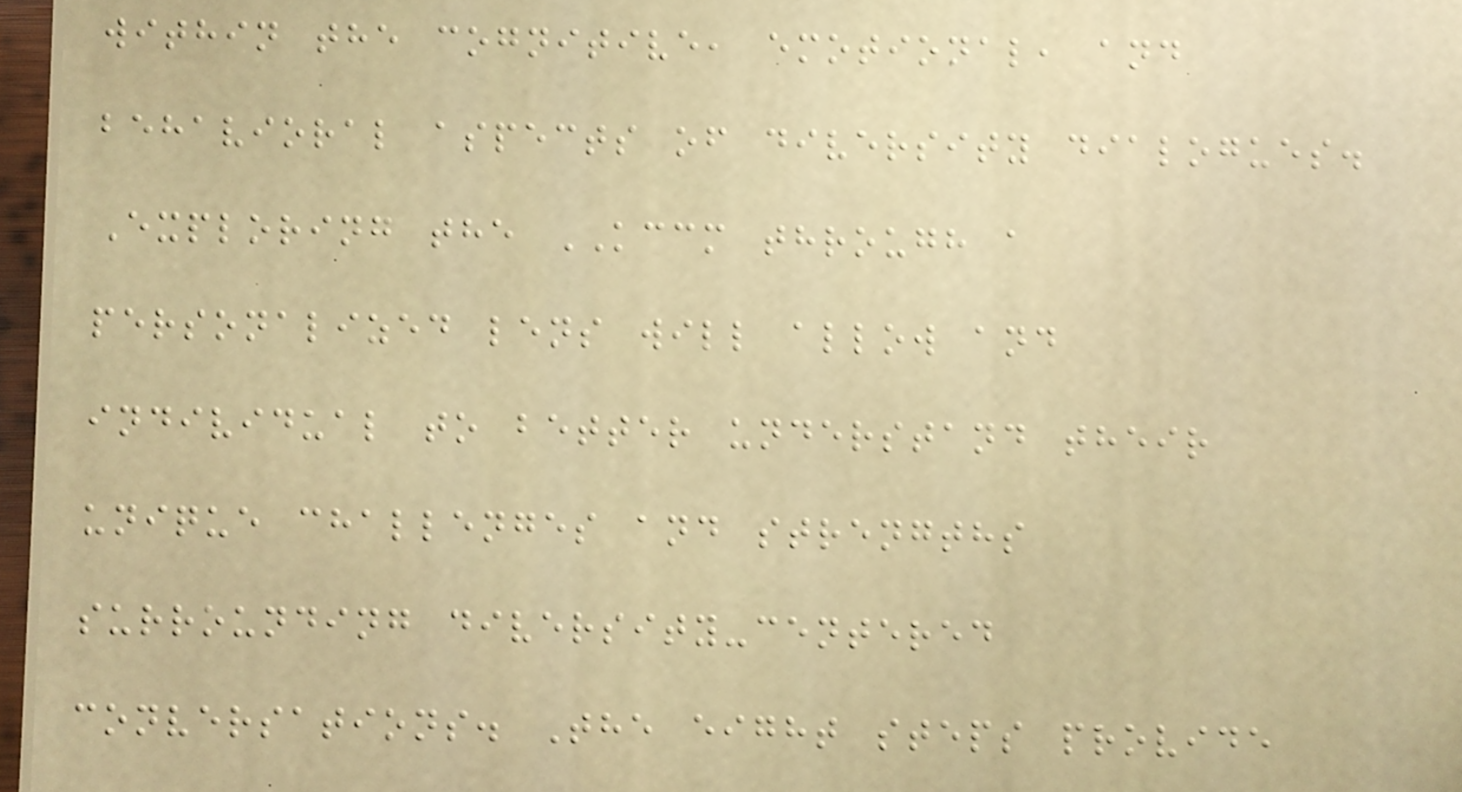within the cognitive, emotional, and
behavioral aspects of diversity dialogues.
Exploring the KCCM through a
personalized lens will allow and
individual to better understand their
unique challenges and strengths
surrounding diversity-centered
conversations. The eight steps provide
